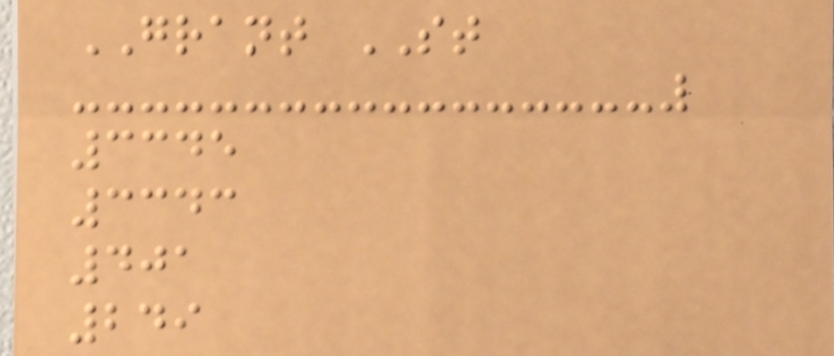GRANT ST
3345
3343
401
249
